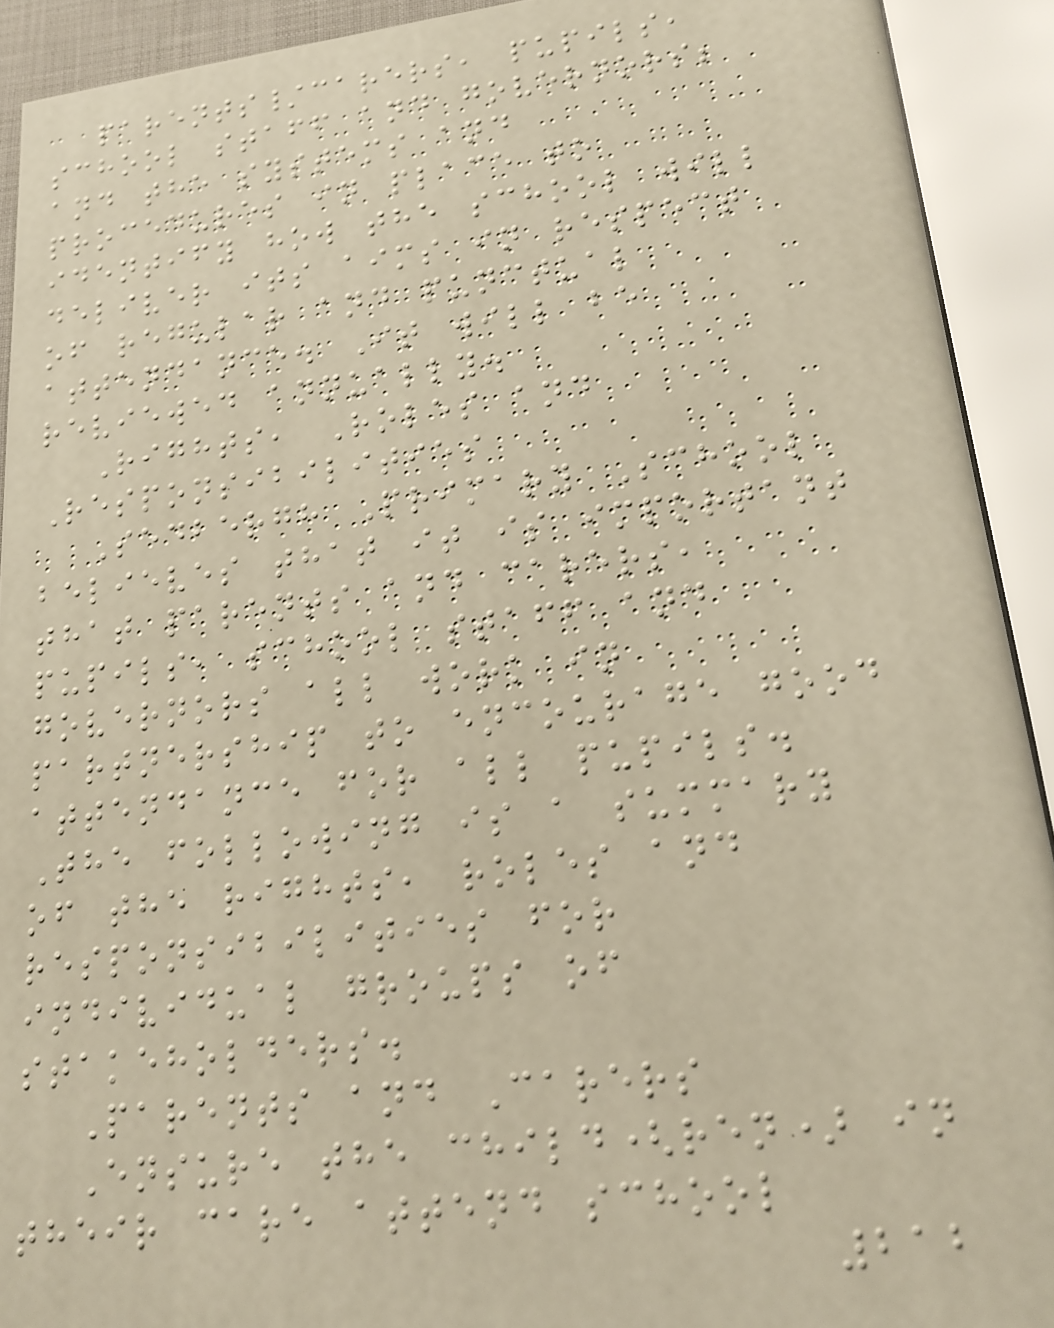parents/carers, pupils,
school staff and governors;
and the systems and
procedures in place to
identify how the school will
deliver its aims in respect
of regular and punctual
attendance. It will be
reviewed annually.
Rights, Roles and
Responsibilities
Sedbergh Primary School
believes that it is important
that parents and carers,
pupils, school staff and
governors all work in
partnership to encourage good
attendance for all pupils.
The following is a summary
of the rights, roles and
responsibilities for
individual groups of
stakeholders.
Parents and Carers
Ensure the child(ren) in
their care attend school
212
